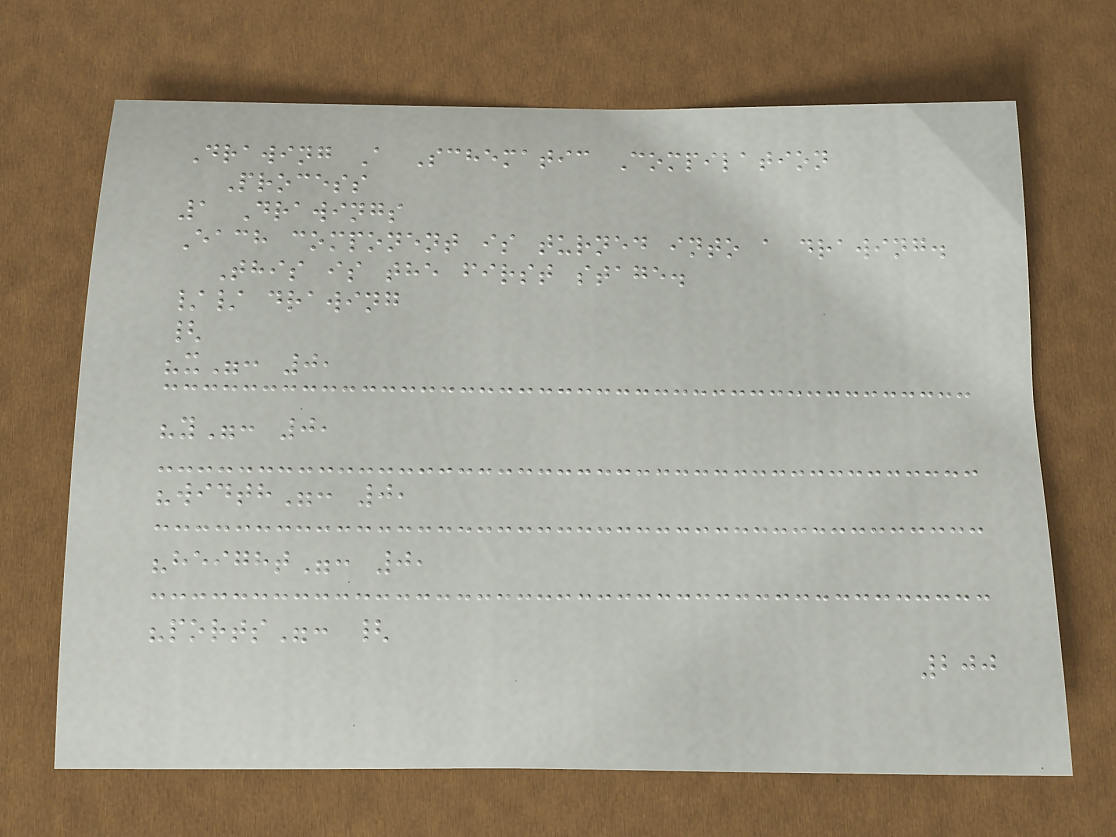Drawing A Schematic Compilation
Process
1 Drawings
Each component is turned into a drawing.
This is the first stage.
// drawing
{
"x": 0,
"y": 0,
"width": 0,
"height": 0,
"ports": {
200
